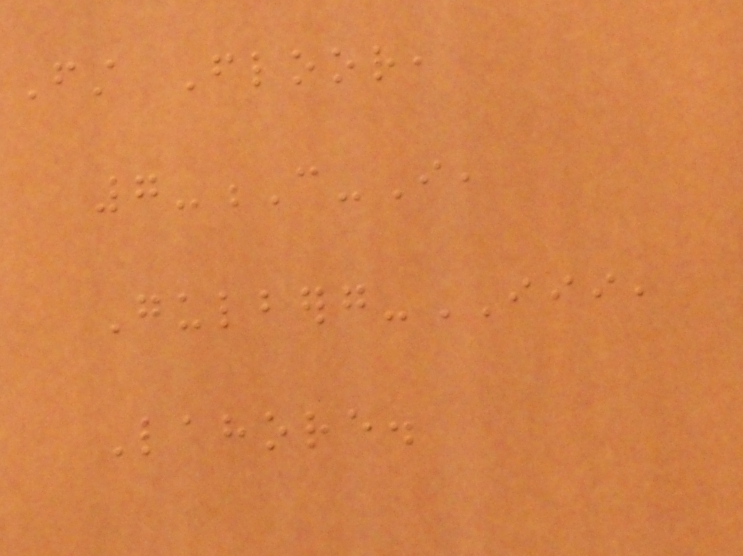First Floor,
7-C-I,
Gulberg-III,
Lahore.
